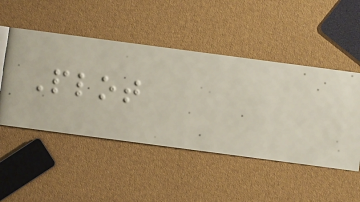Plot
